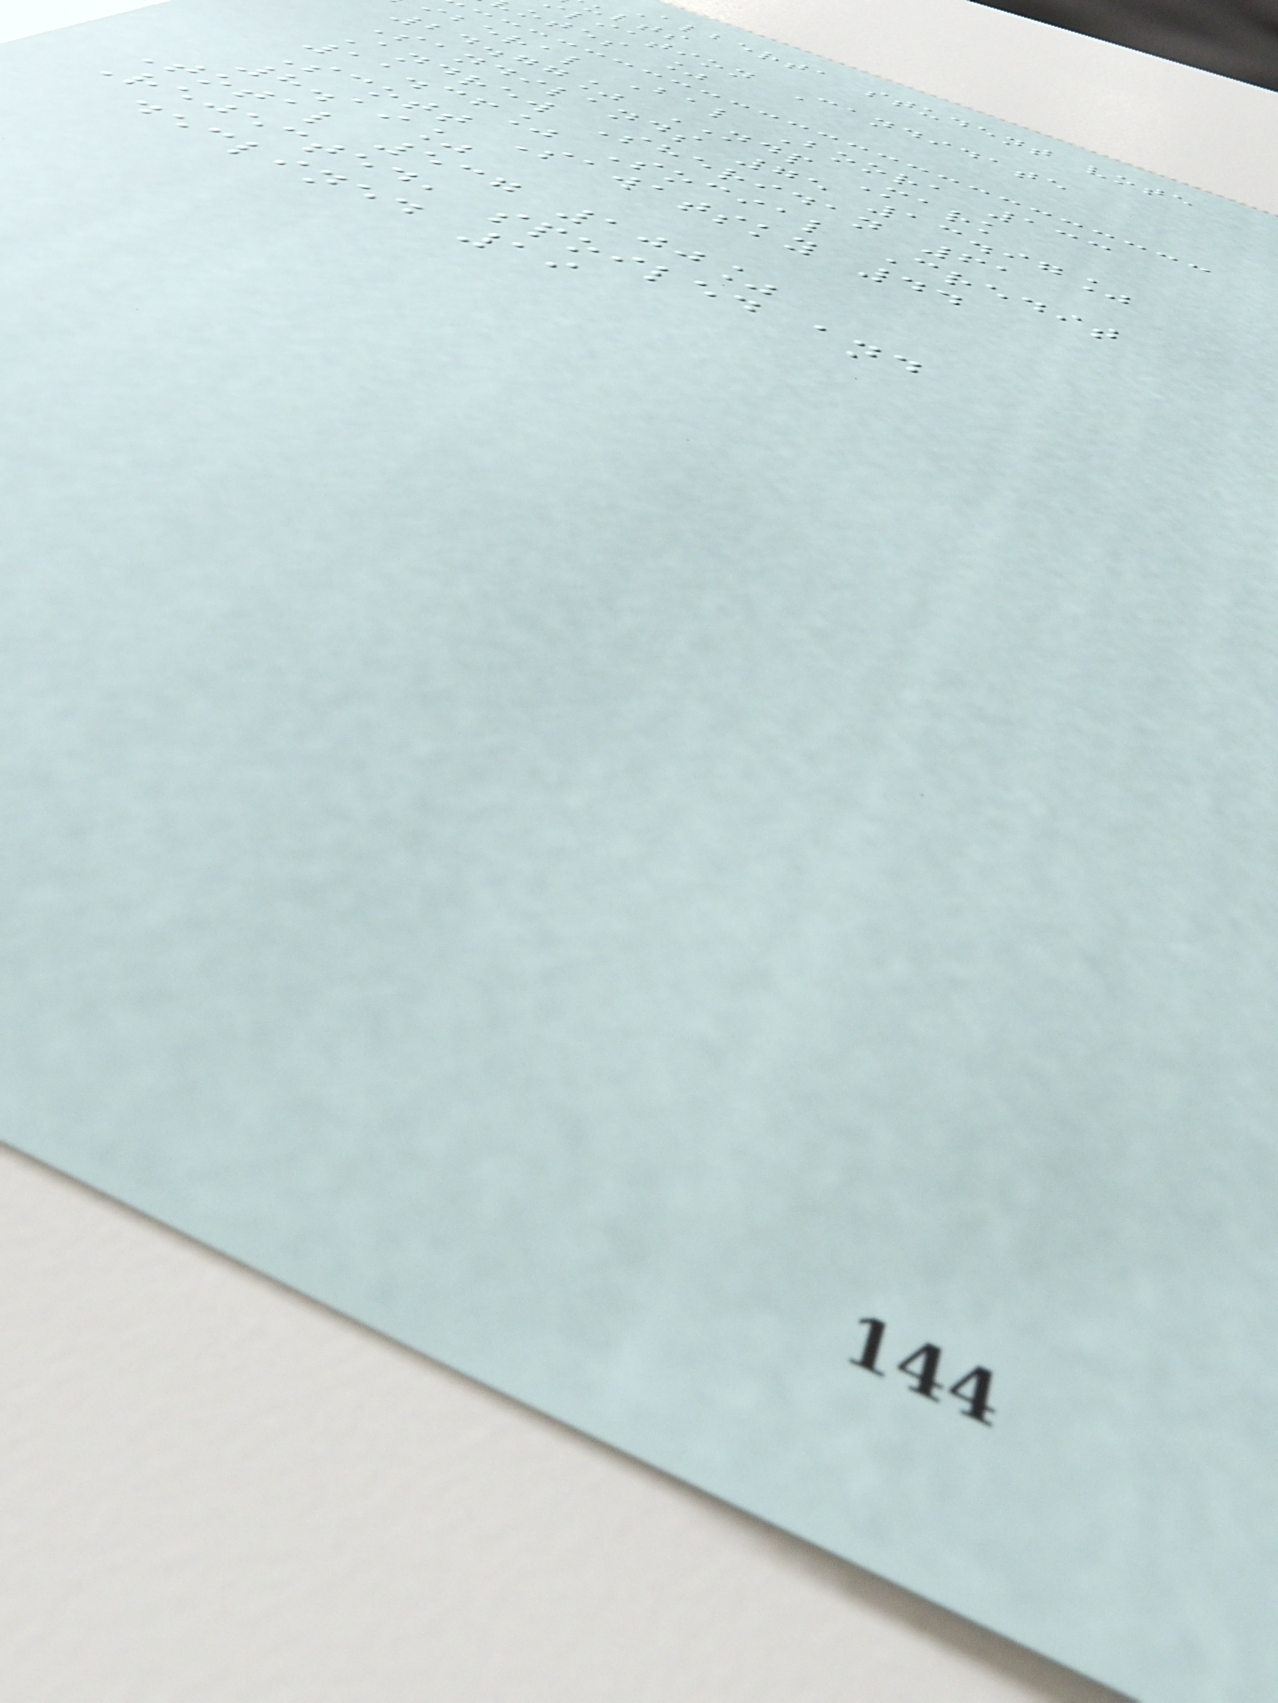Alberta student vote
ults
liation Candidate
otes %
iberal Bal Boora 133
24.77% NDP Mark
Sandilands 75 13.97%
Andrew Sheridan 61
11.36% Social Credit
Scott Sawatsky 44
8.19%
Total 537 100%
Rejected, spoiled and
declined 19
